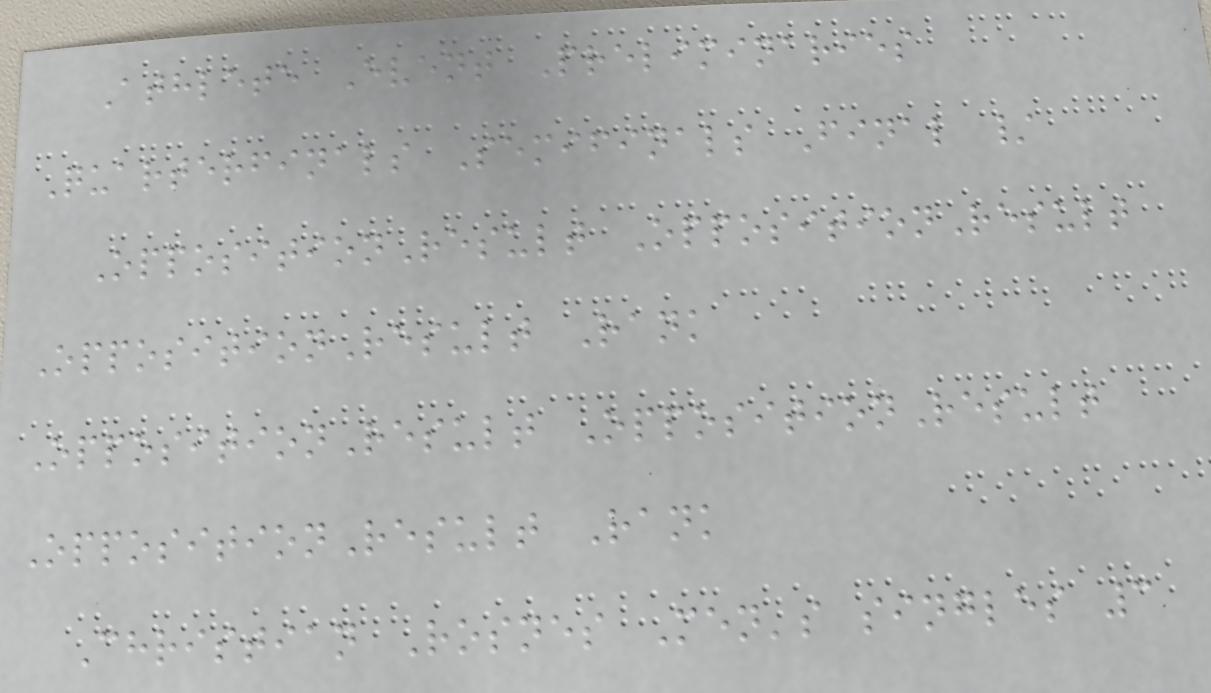Athlete Event Preliminaries
Quarterfinals Semifinals Final /
OppositionResult OppositionResult
OppositionResult Rank
OppositionResult OppositionResult
OppositionResult Rank
Christian Rosnes Men's singles 3
